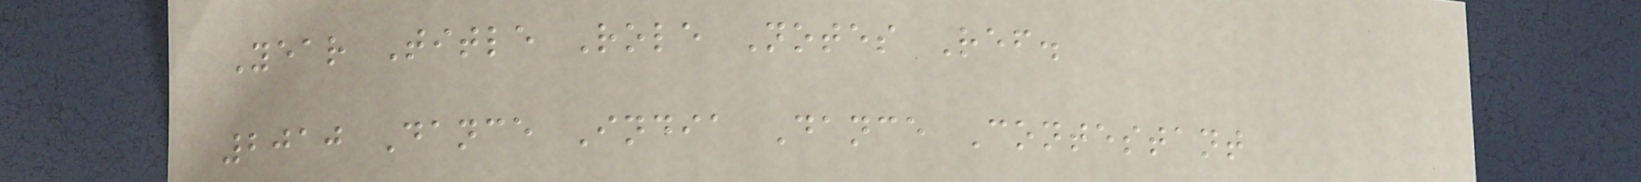Year Title Role Notes Ref.
2010 Dance India Dance Contestant
